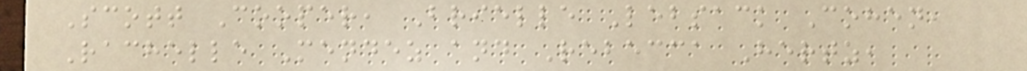Scott Cooper, Brielle Lebsack Cohen,
Rachelle Mendez and Rebecca Hertz,
